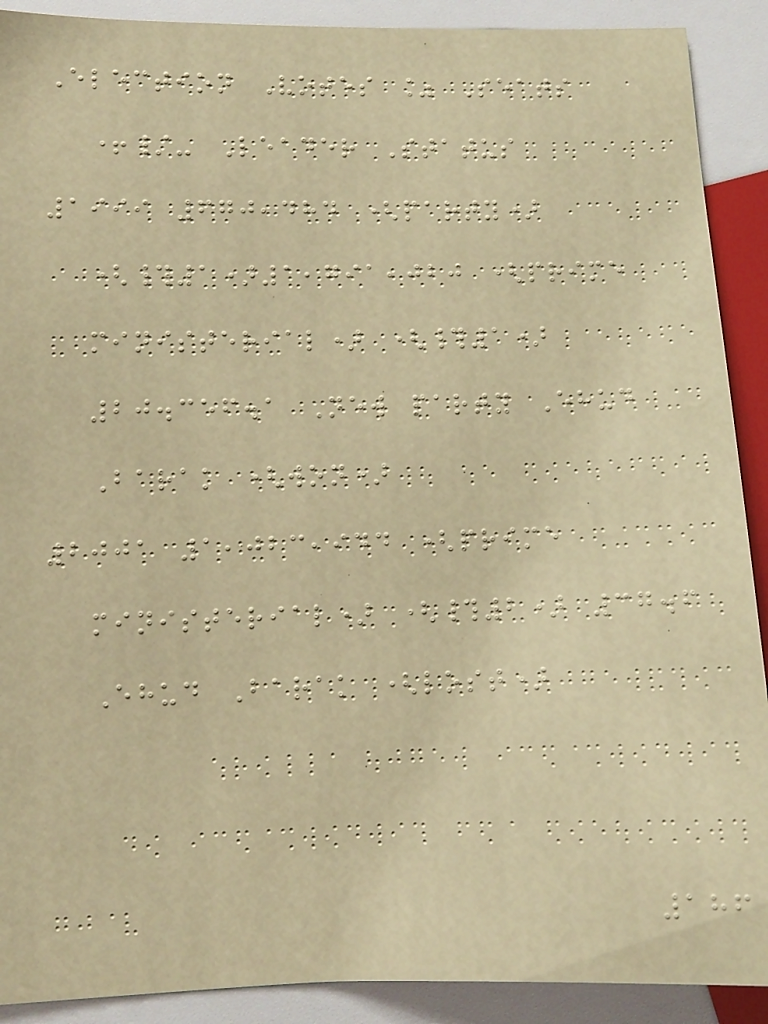Election Votes % Seats
+/- Leader Status
1999 670,484 (party)
(#1)1,791,020 (prime
ministerial) (#1)
20.356.1 New party Ehud
Barak (won)
2001 1,023,944 (prime
ministerial) (#2) 37.6
Ehud Barak (lost)
186
